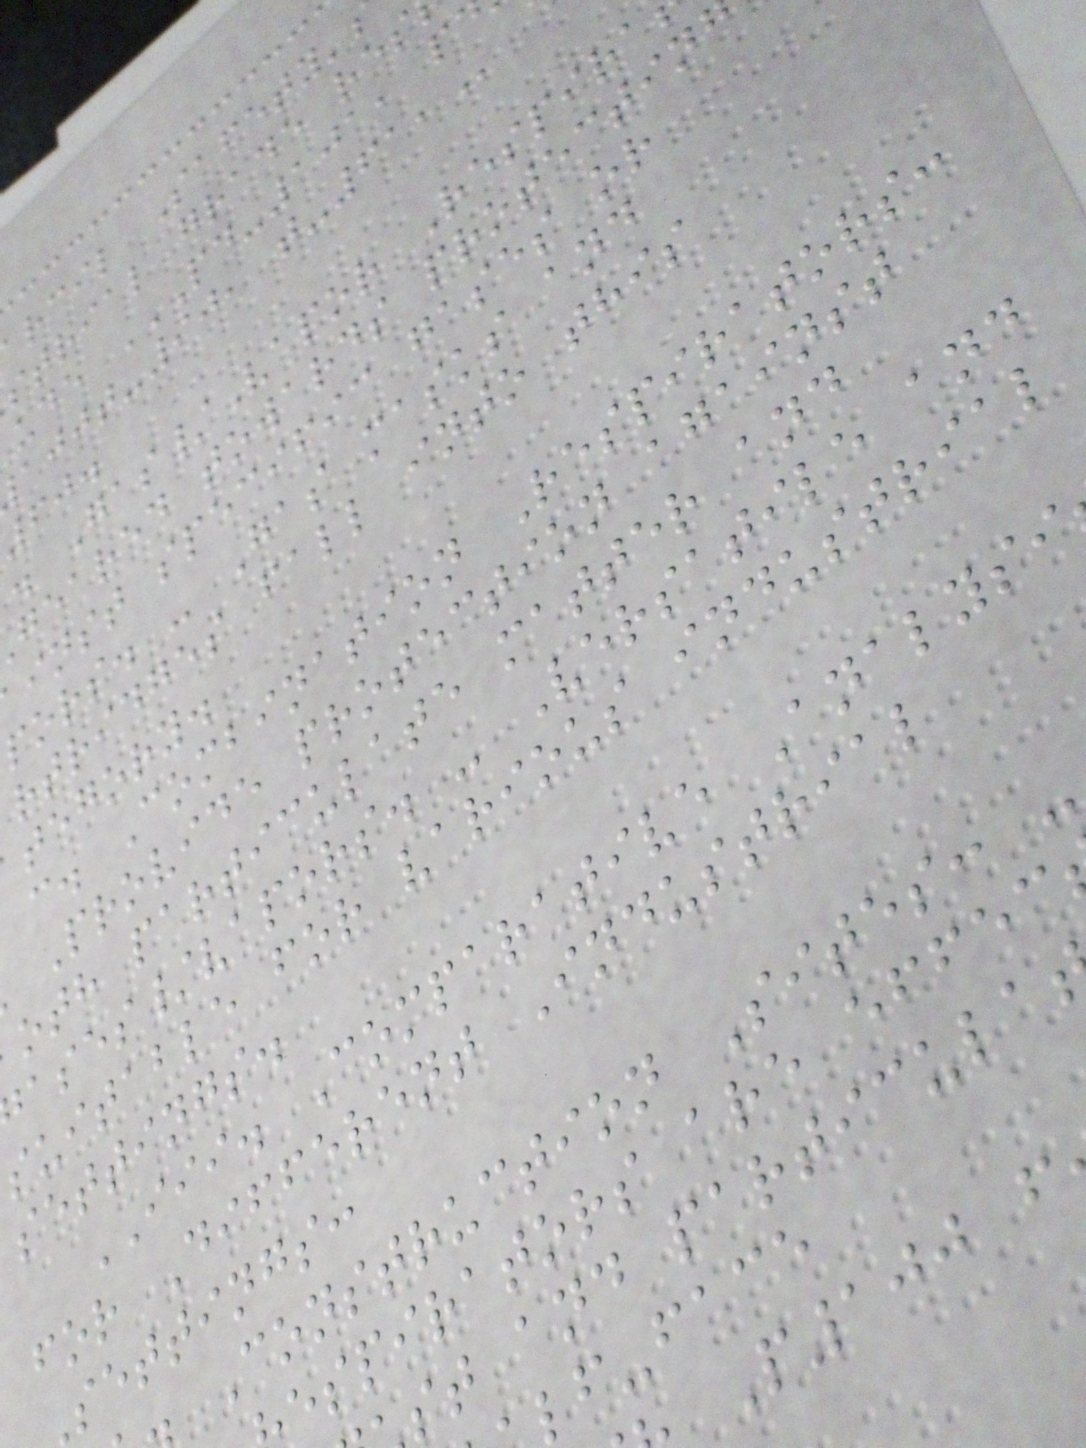rcil Safety'
strial grade res
60.
. Gas/Vapor Respira
geared towards protectin
inst specific gases or
pors. - Gas masks and
rtridges fall into this
tegory.
c. Combination Respirators:
Provide protection against
oth particulate matter and
ases/vapors. - Versatile and
suitable for various industrial
settings.
III. Comparative Analysi
for Different Industrial
settings:
Construction Sites: -
espirators are effec
st and particula
lf-face
P100 f
